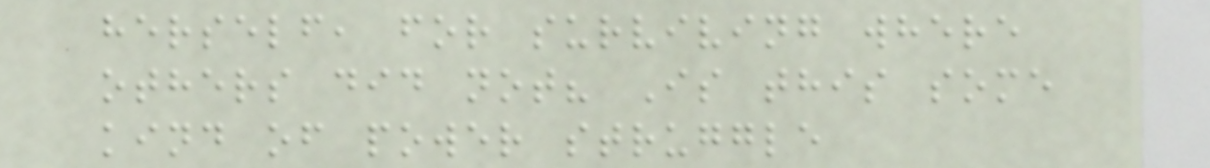herself, for surviving where
others did not? Is this some
kind of power struggle
